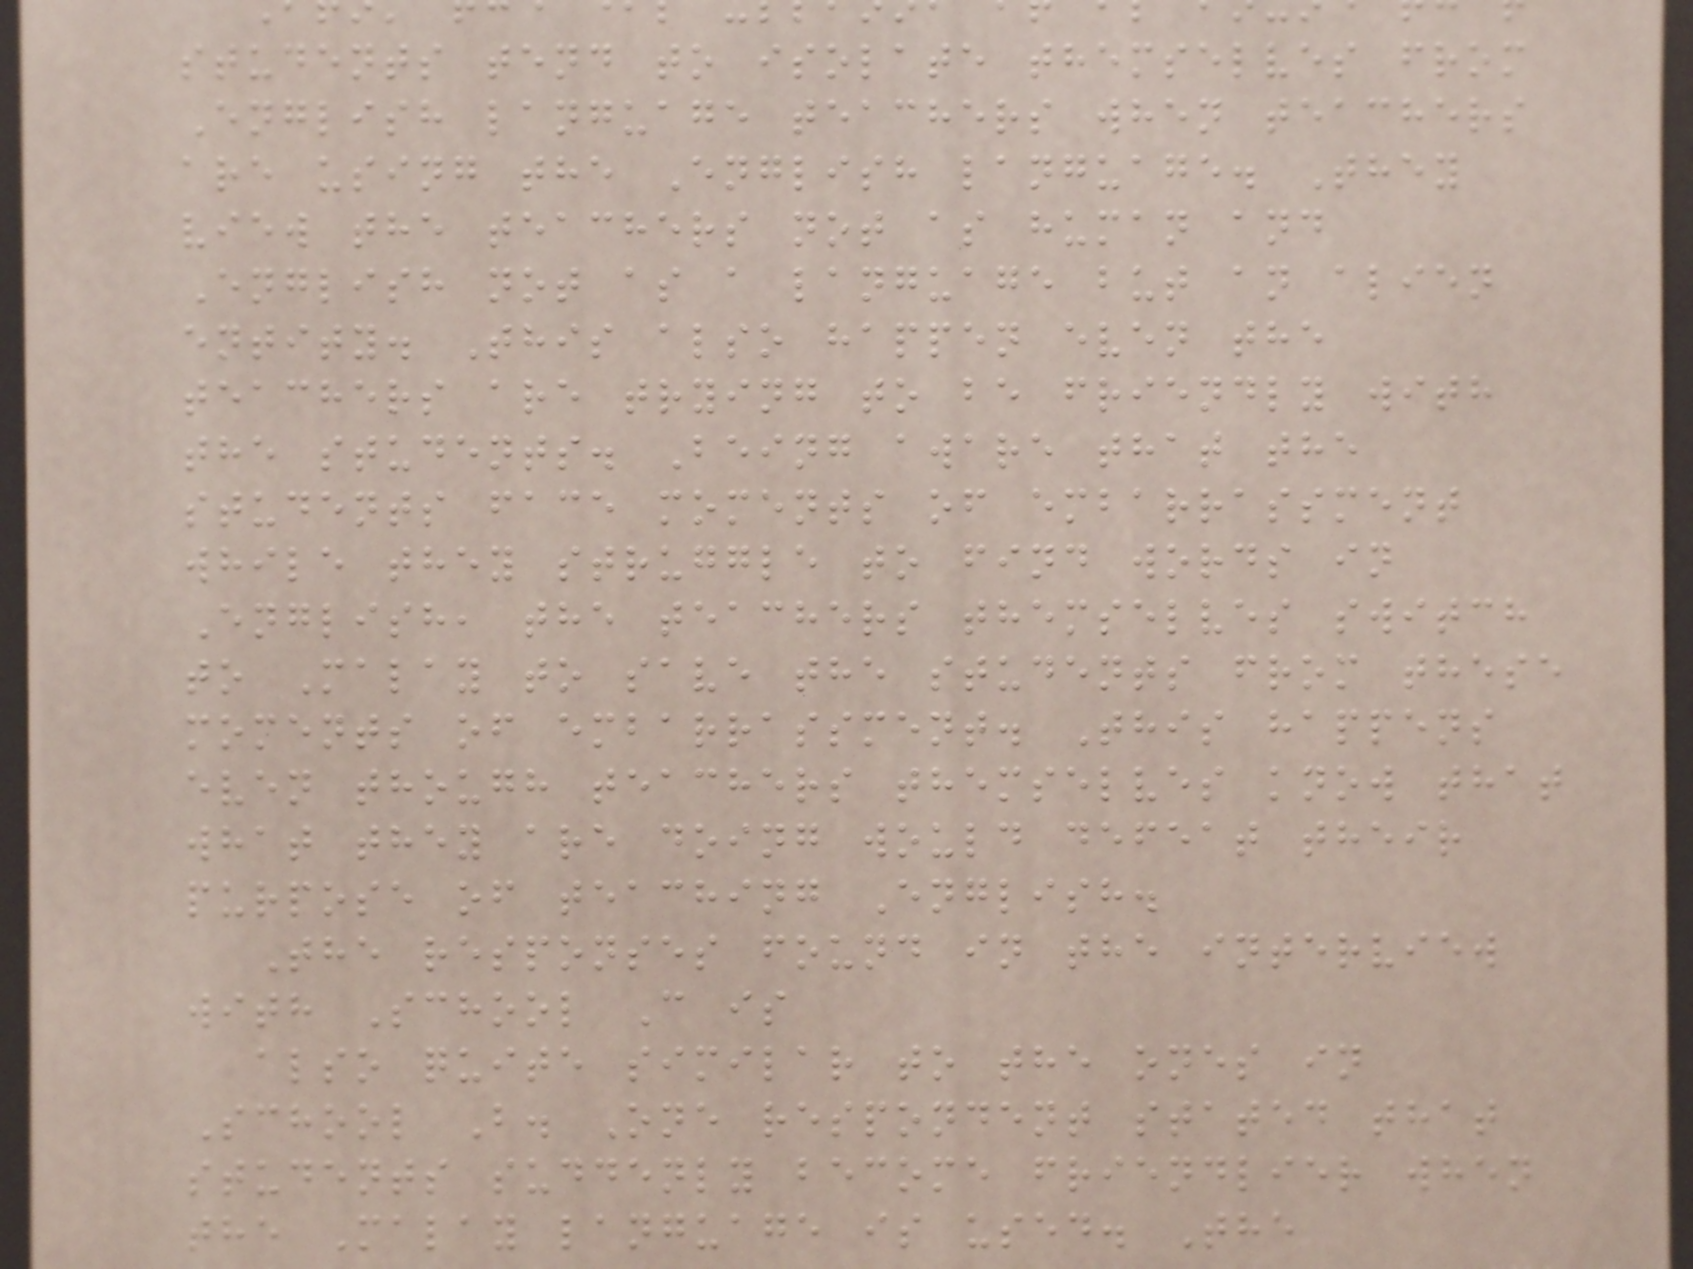students tend to isolate themselves from
English language teachers when teachers
are using the English language. They
view the teachers not as human and
English not as a language but an alien
entity. This also happen even the
teachers are trying to be friendly with
the students. Being aware that the
students face moments of embarrassment
while they struggle to find words in
English, the teachers themselves switch
to Malay to save the students from these
moments of embarrassment. This happens
even though teachers themselves know that
what they are doing would defeat their
purpose of teaching English.
The responses found in the interview
with School C is
also quite similar to the ones in
School B. One respondent stated that
students suddenly become friendlier when
the Malay language is used. The
